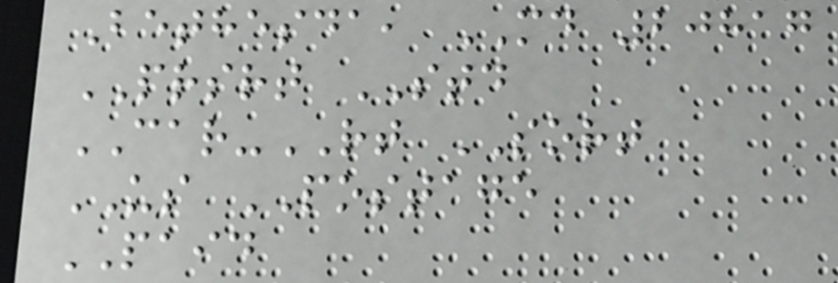Bethesda, MD 20817
PRSRT STD
CAR-RT SORT
US POSTAGE
PAID
